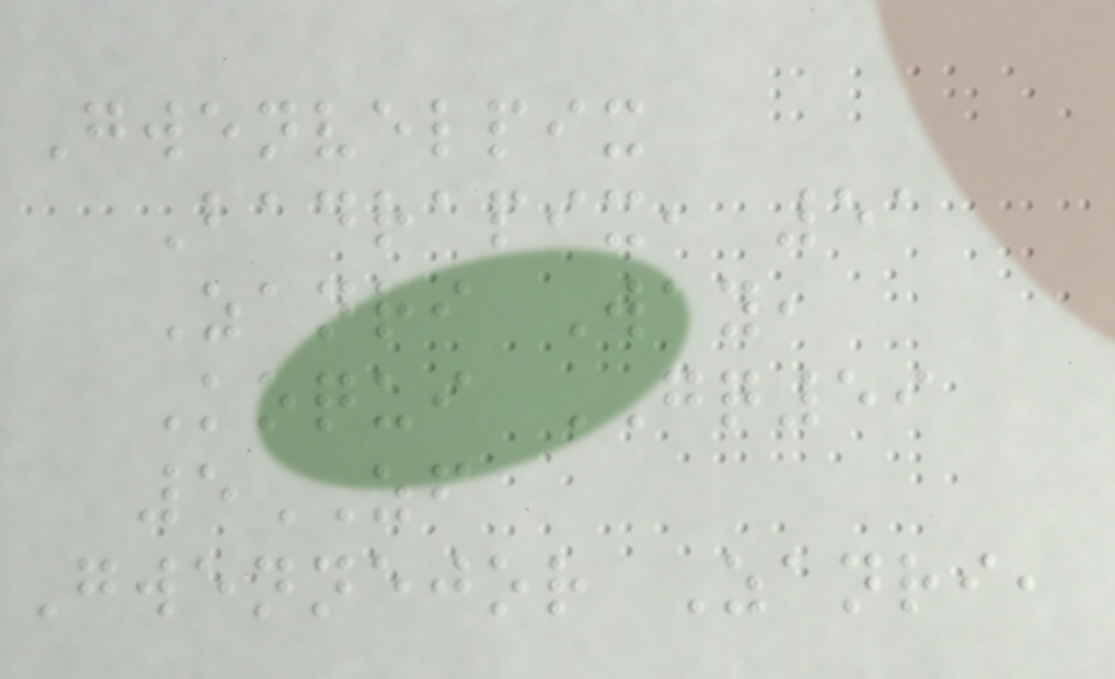Gwenvelpix
Badrapix, 51
Zanri Way,
Koqui GQ59
5ZF
Gwennejor Zanri,
